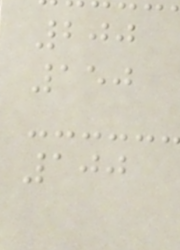200
150
100
